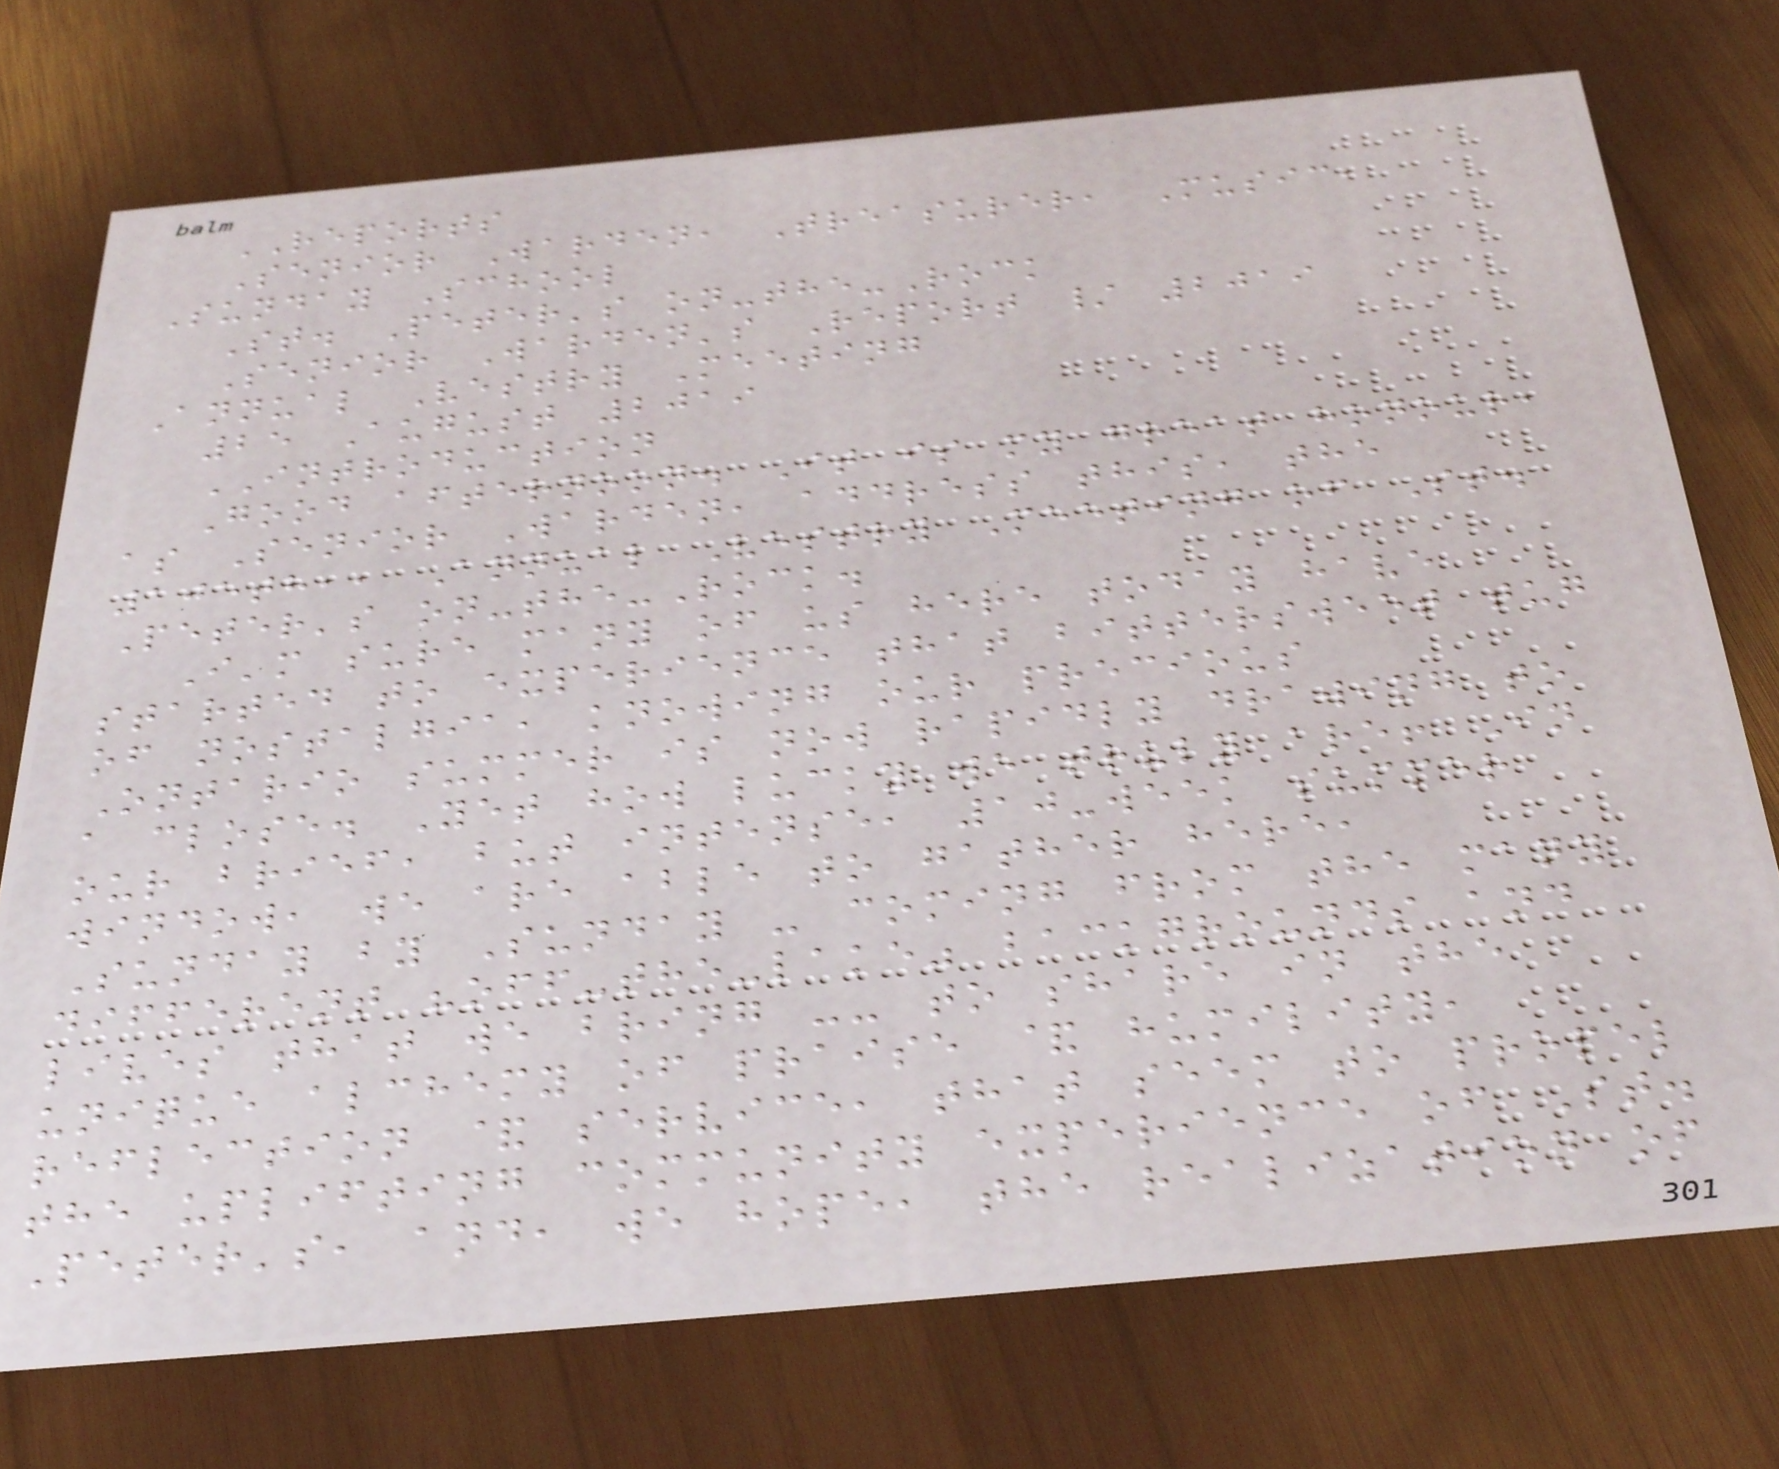REPORTS
Senior Warden, Treasurer, Music,
Sunday School
St. Peter's on-the-Rock
Senior Warden's Report / 2019
Annual Vestry Meeting
25 August 2019
INTRODUCTION
Good afternoon. It is my great honour,
as Senior Warden, address this, the
105th,, Annual Vestry Meeting of St.
Peter's on-the-Rock.
I'm sure many of us here today have
started to experience that bittersweet tug
of nostalgia, knowing our precious
Ontario summer is now rapidly drawing to
a close. Yet how lucky we truly are! In
our brief, but intense, 10-week summer
window, we are able to gather here,
Sunday by Sunday - coming from the many
different "off-the-lake" backgrounds and
lives that we bring -- to share in the
unique alchemy of praise & humility,
reflection & service, that seem to propel
the uplifting community experience of St.
Peter's, and, we hope, the realization of
